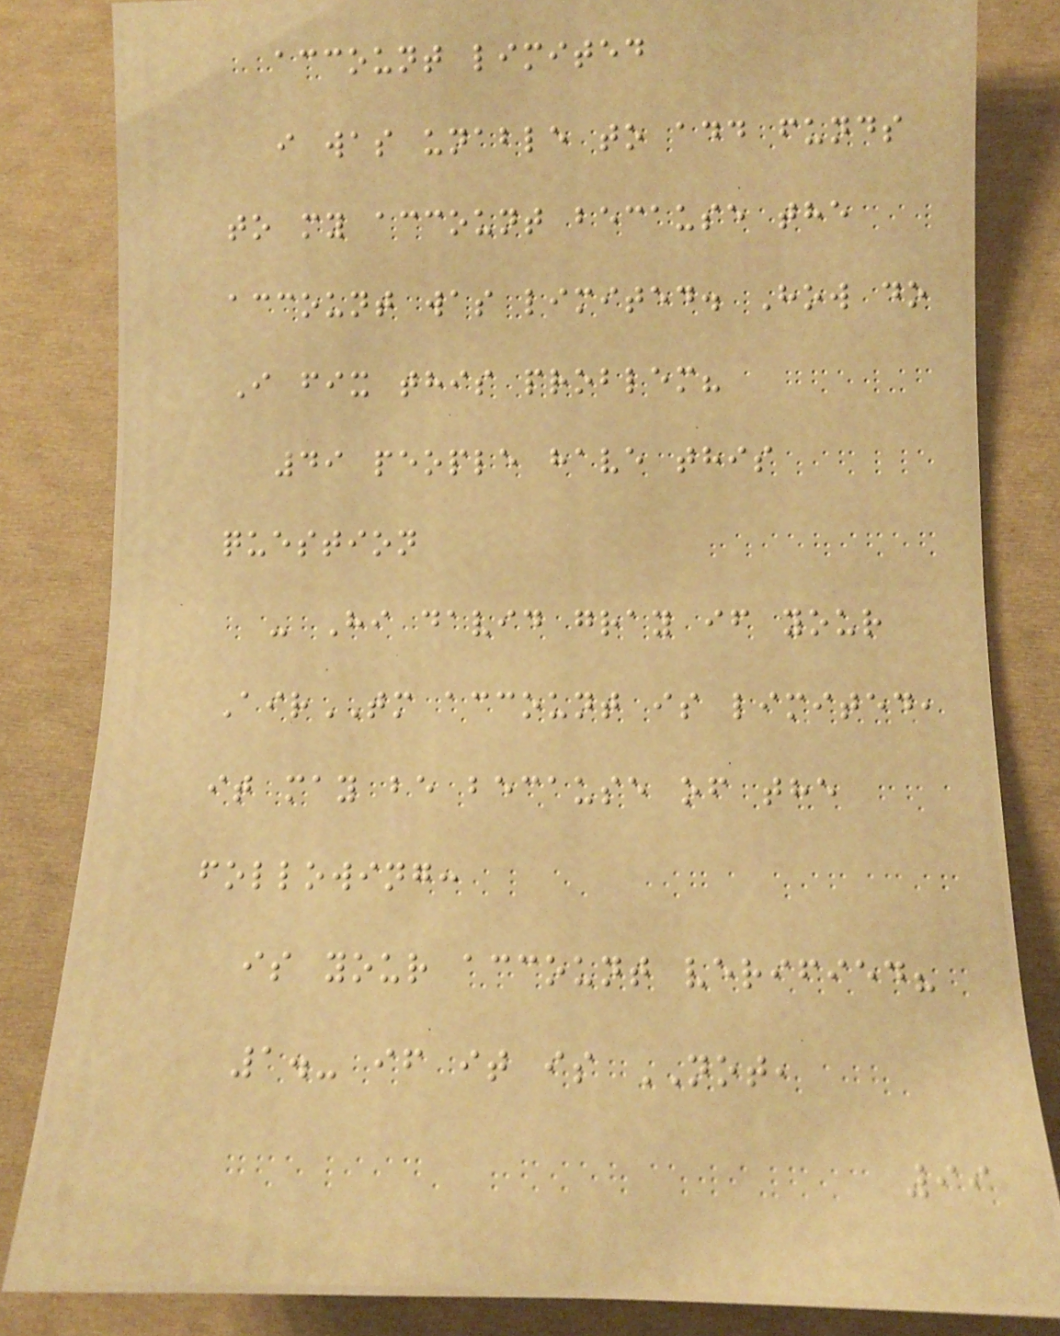account limited
i was unable to add funds
to my account because the
account was limited. How do
I fix this problem?
49 people have this
question
- Hi david gray if your
AirTM account is limited,
it may be because of the
following:
is your account verified?
1.- if it is NOT,
99
